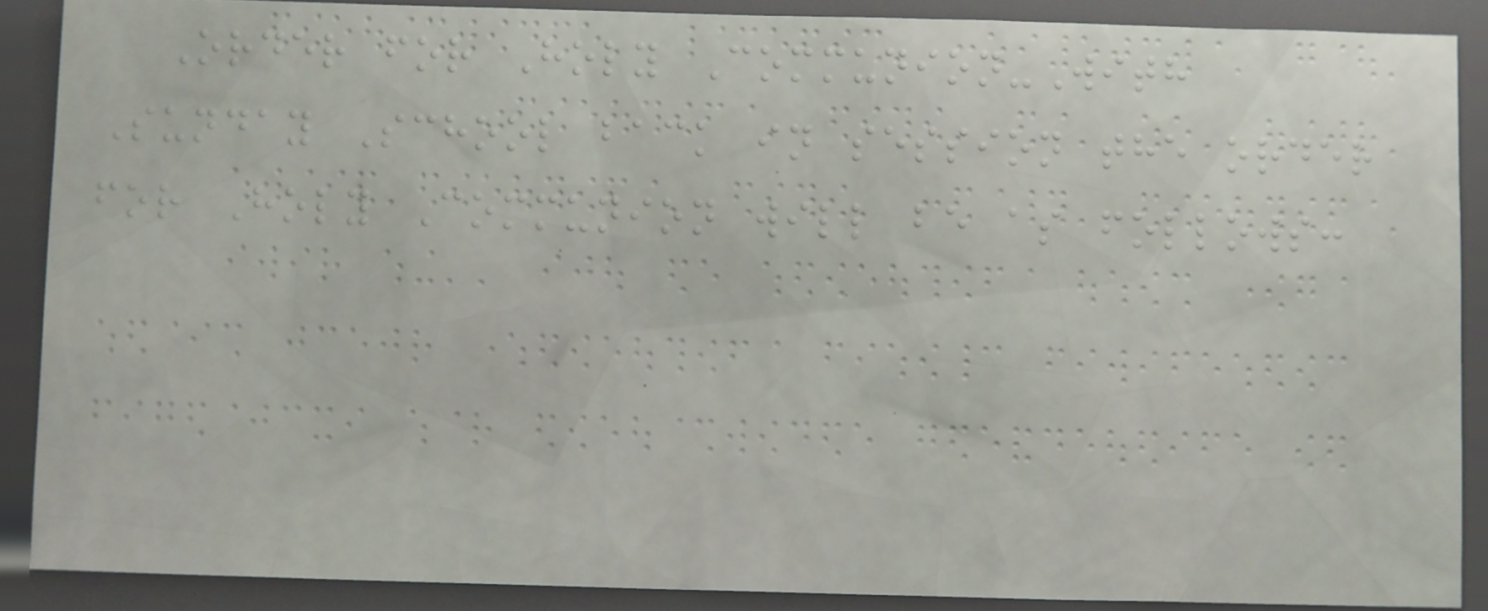Order for Holy Communion-With
Sunday School back in session the order
for Holy Communion will be as follows:
